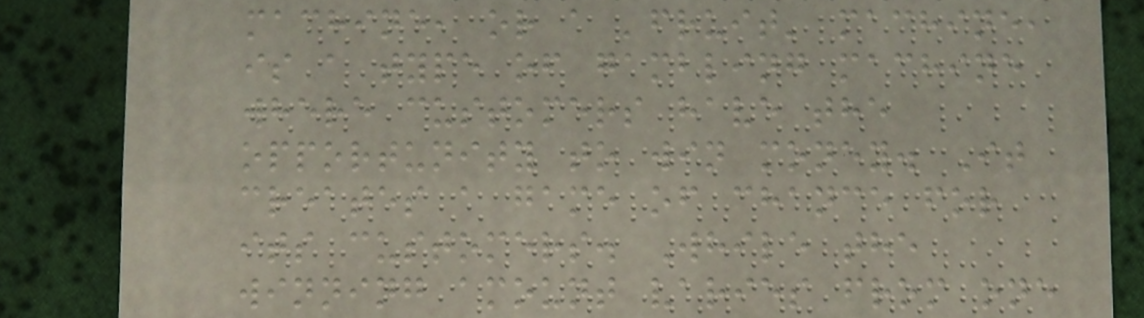machine, or a 'fruit' machine,
is a type of gambling machine
where customers have the
opportunity to win money. It
creates a game of chance for
its customers. While the
winning amount varies from one
